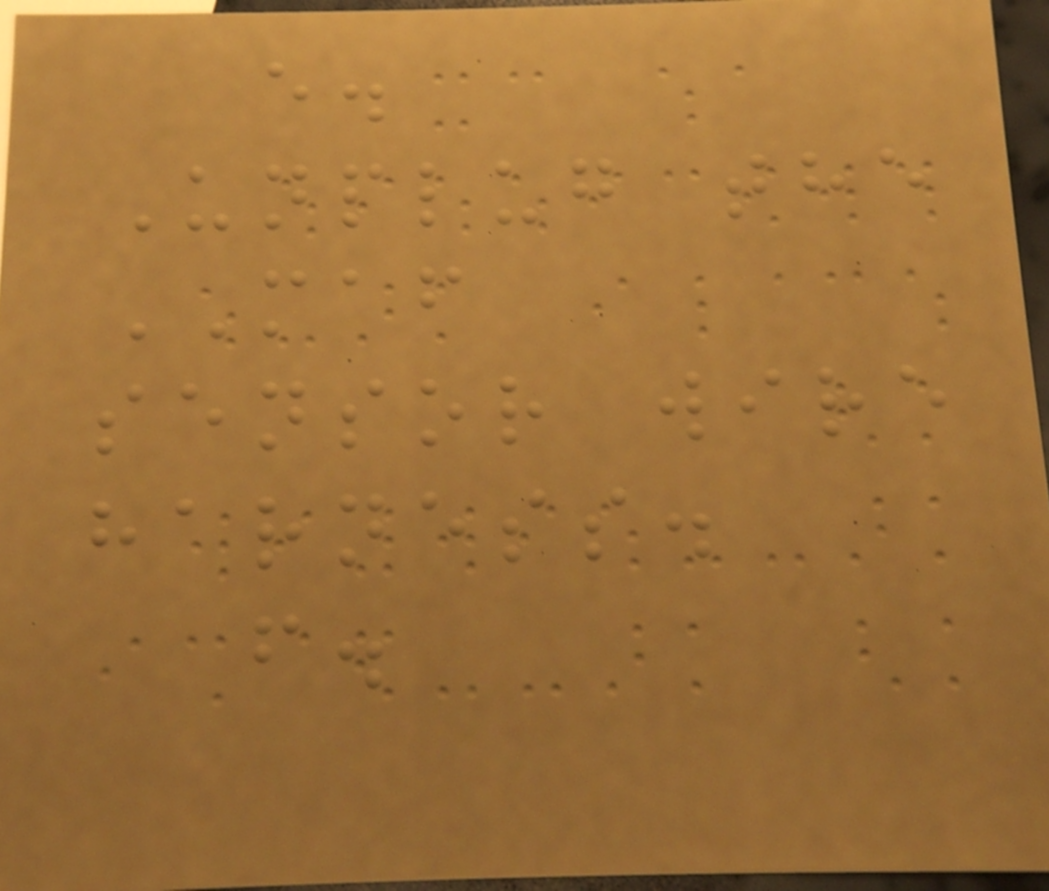e.
Unplug the
MAF
sensor wire
harness.
f.
